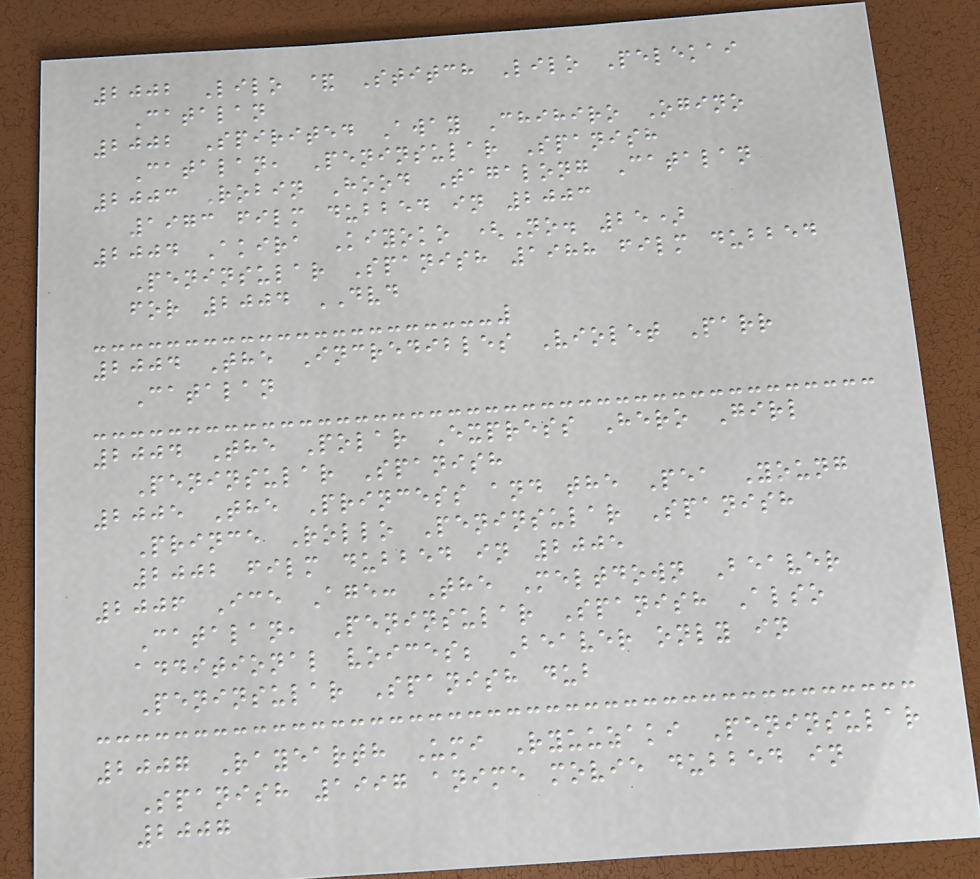2002 Lilo & Stitch Lilo Pelekai
Catalan
2002 Spirited Away Chihiro Ogino
Catalan, Peninsular Spanish
2003 Robin Hood Tagalong Catalan
1973 film dubbed in 2003
2004 Akira Kiyoko (No. 25)
Peninsular Spanish 1988 film dubbed
for 2004 DVD
2004 The Incredibles Violet Parr
Catalan
2004 The Polar Express Hero Girl
Peninsular Spanish
2005 The Princess and the Pea Young
Prince Rollo Peninsular Spanish
2002 film dubbed in 2005
2006 Ice Age: The Meltdown Beaver
Catalan, Peninsular Spanish Also
additional voices; Beaver only in
Peninsular Spanish dub
2007 Rayearth Umi Ryuuzaki Peninsular
Spanish 1997 anime movie dubbed in
2007
